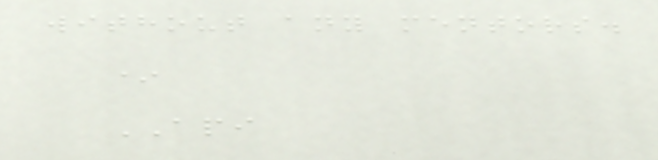without any mentors.
*
API
